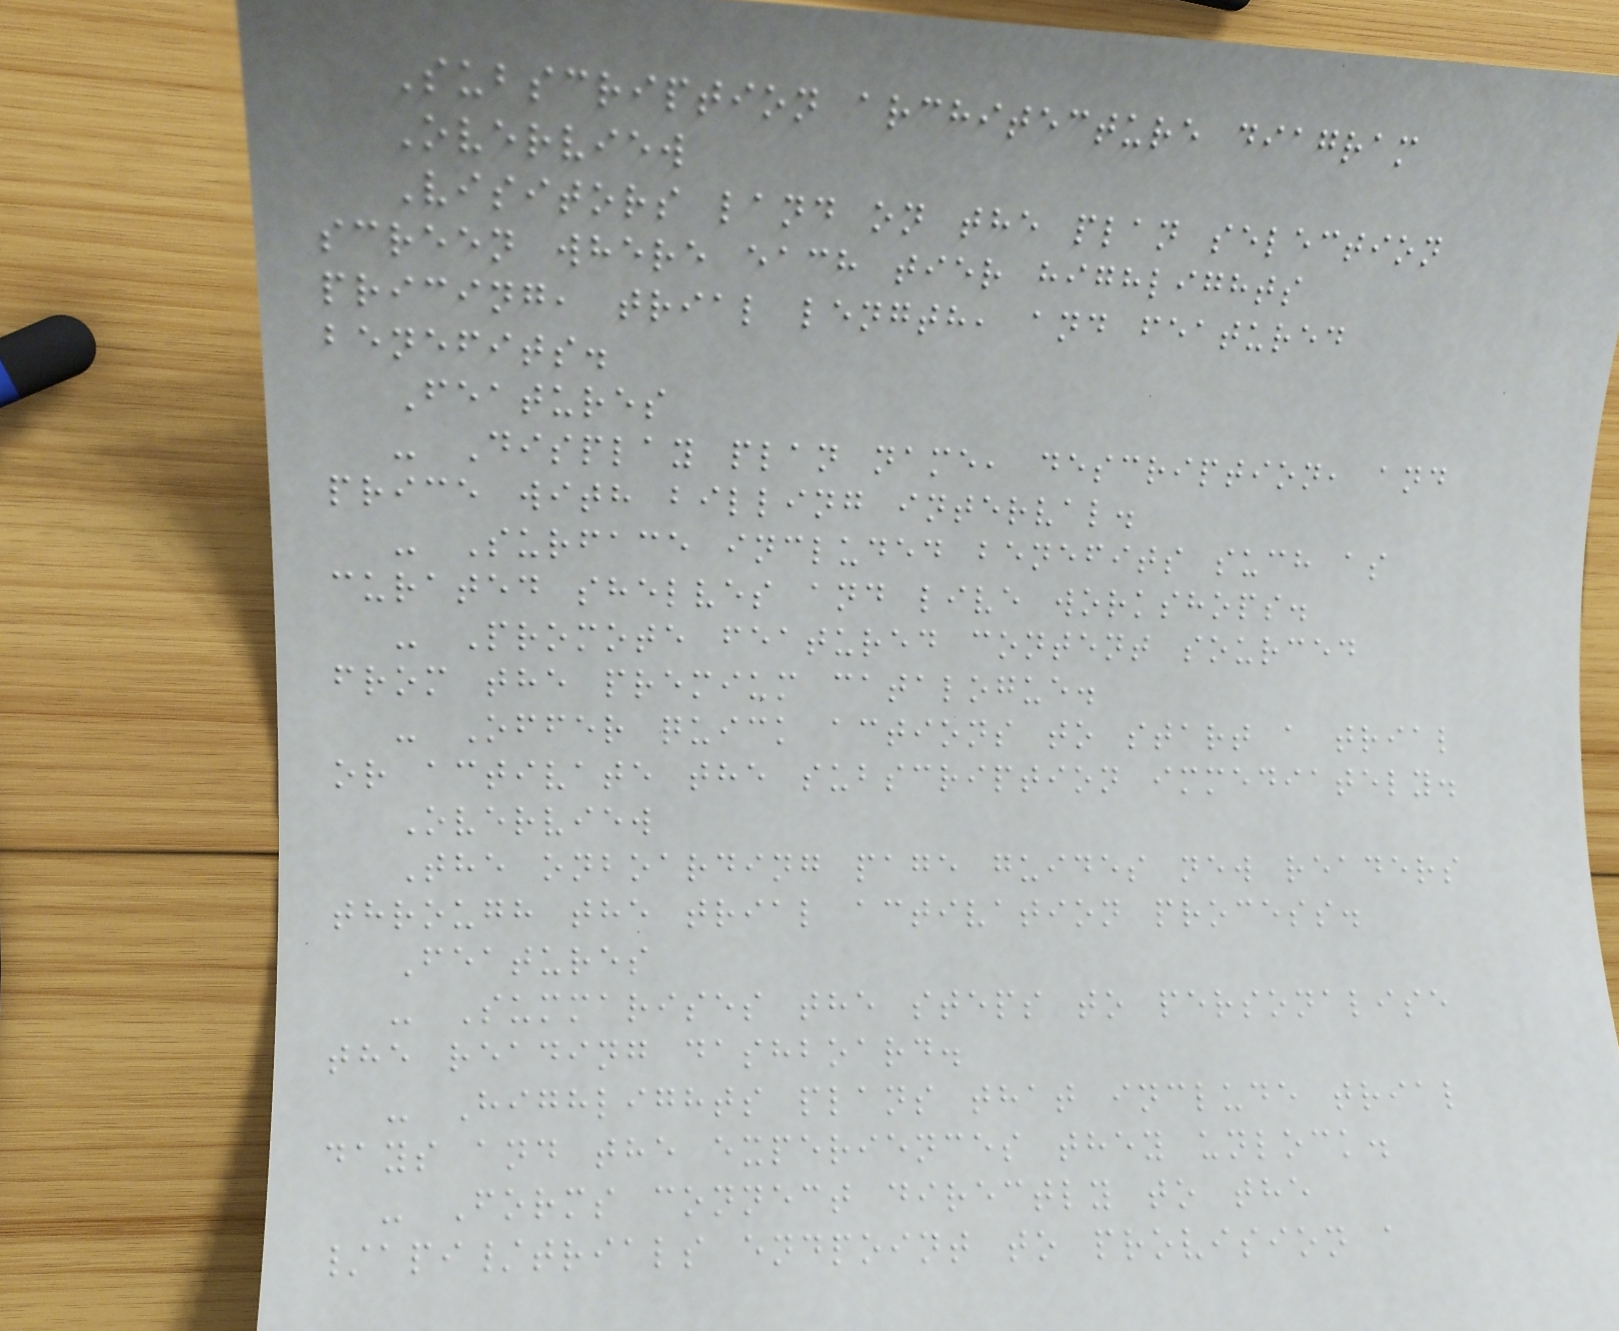Subscription architecture diagram
Overview
Visitors land on the plan selection
screen where each tier highlights
pricing, trial length, and featured
benefits.
Features
- Display plan name, description, and
price with billing interval.
- Surface included benefits such as
curated shelves and live workshops.
- Promote featured content sourced
from the premium catalogue.
- Offer quick actions to start a trial
or activate the subscription immediately.
Overview
The onboarding page guides new readers
through the trial activation process.
Features
- Summarises the steps to personalise
the reading dashboard.
- Highlights plans that include trial
days and the experiences they unlock.
- Forms connect directly to the
/api/trials endpoint to provision a
